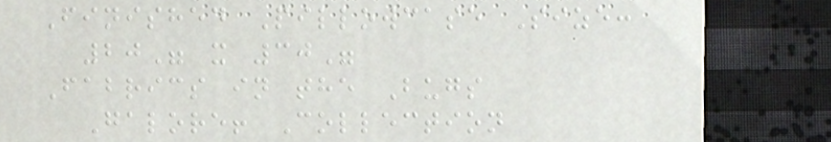Finished Pillowcase Size:
20" x 30"
Fabrics in the Bugs
Galore! Collection
